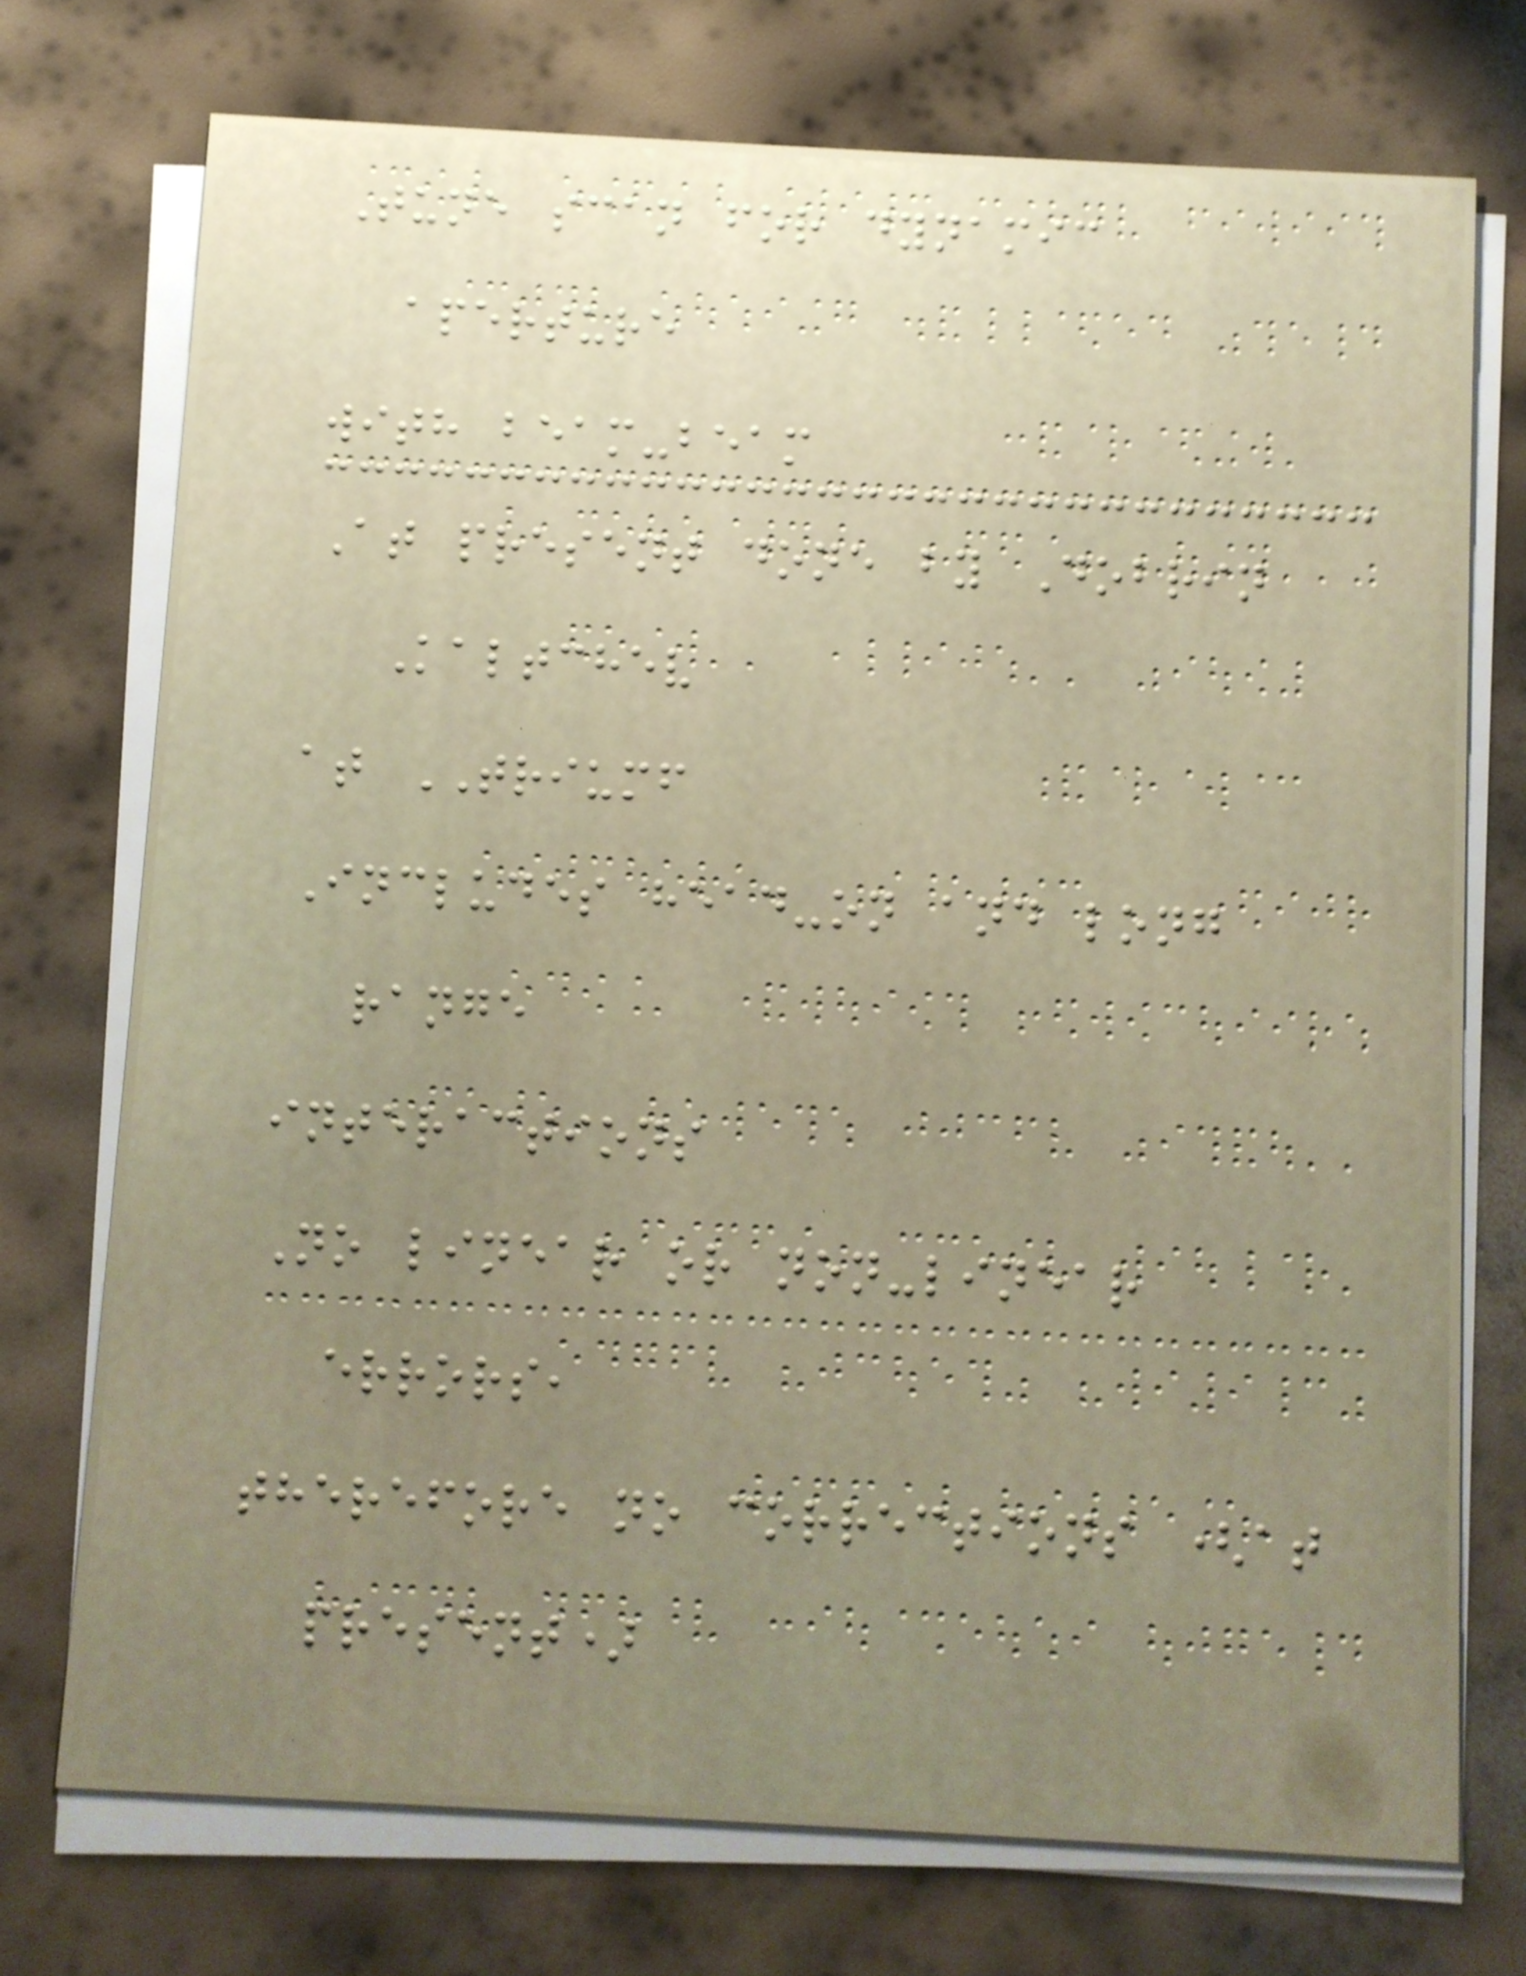Tune scan for dynamic
aperture
with beam-beam
At present done by Dobrin
Kaltchev
at TRIUMF
Includes head-on and long
range
interactions
No linear or non-linear
errors,
therefore no corrections (at
present)
